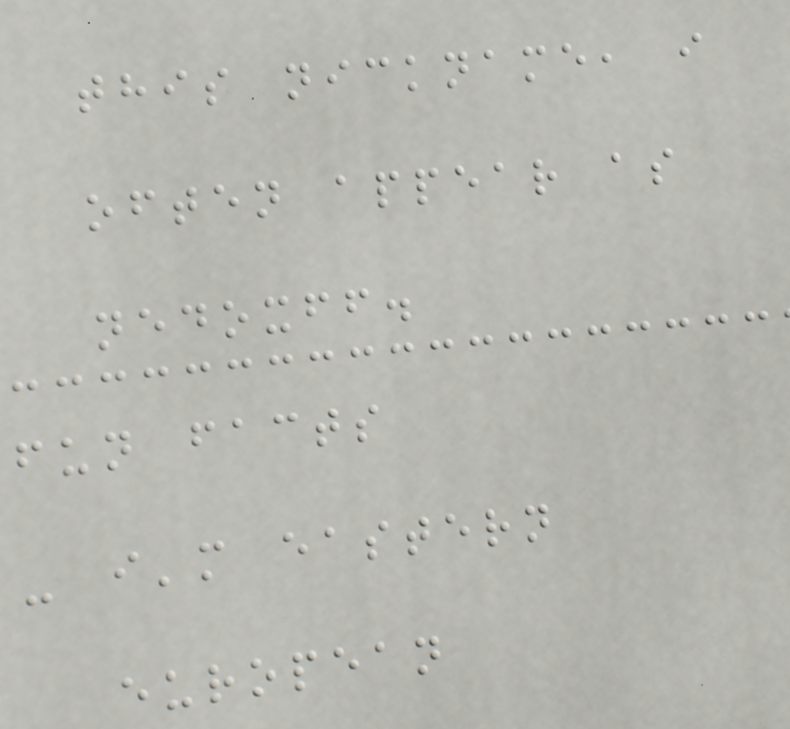this nickname, i
often appear as
nedoxff.
fun facts
- i'm eastern
european
